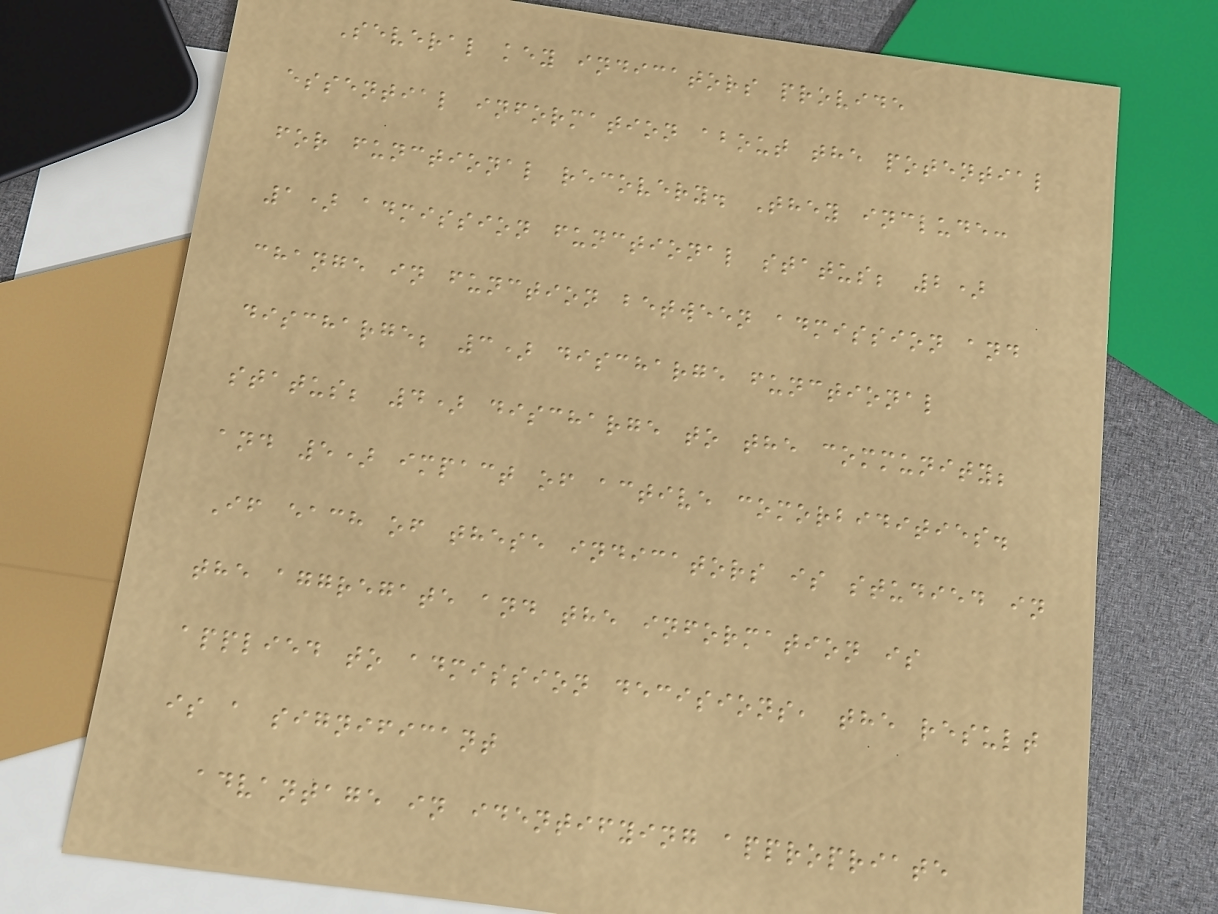Several key indicators provide
essential information about the potential
for functional recovery. They include:
1) admission functional status; 2)
change in function between admission and
discharge; 3) discharge functional
status; 4) discharge to the community;
and 5) impact of active comorbidities.
If each of these indicators is studied in
the aggregate and the information is
applied to admission decisions, the result
is a significant
advantage in identifying appropriate
